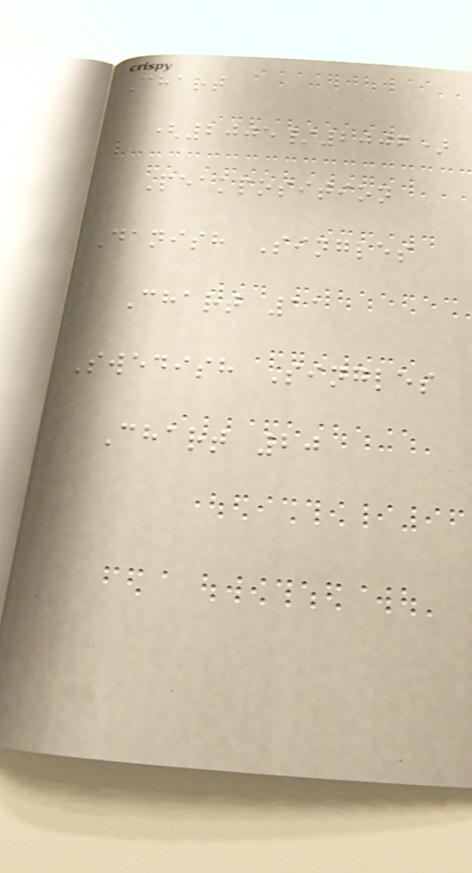Chart
(2005/2006)
Peakposition
Danish Singles
Chart 11
Swedish Singles
Chart 20
